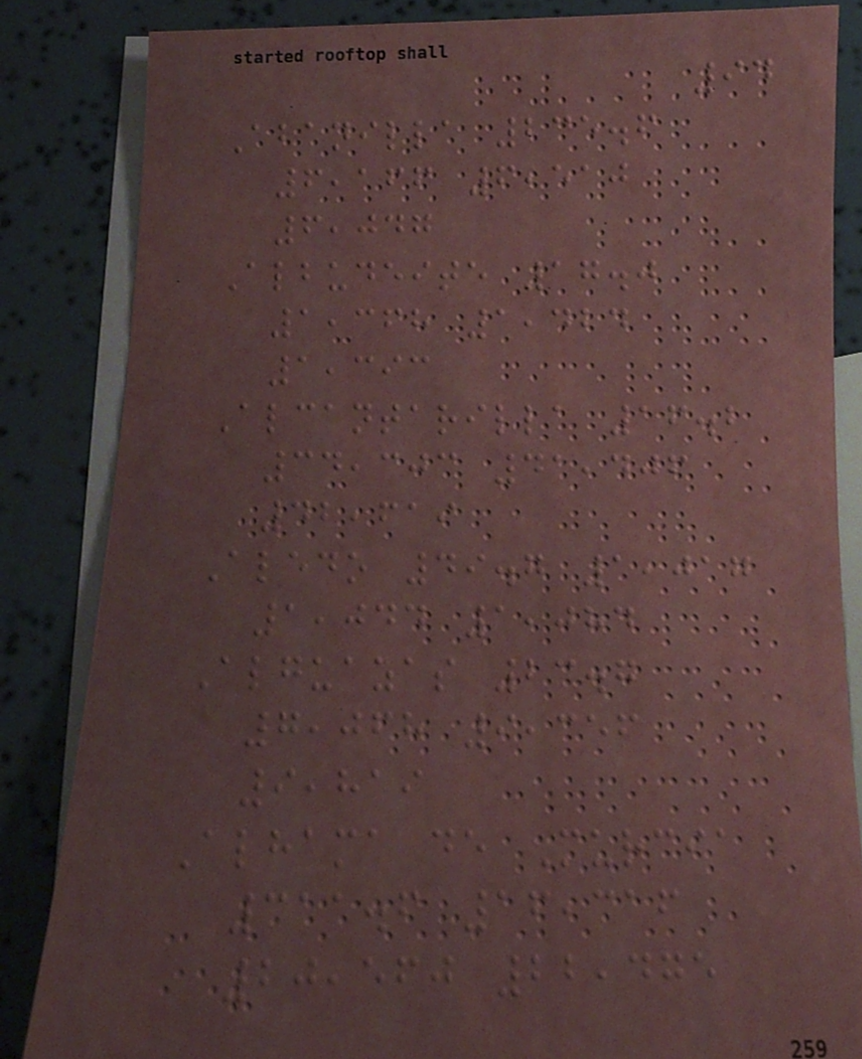94
Abanilla 235.6
6,166 6,510
6,047
Albudeite 17.0
1,368 1,424
1,393
Alcantarilla 16.2
34,303 41,406
42,619
Aledo 49.7 1,017
1,044 1,084
Alguazas 23.7
7,068 9,356
9,819
Alhama de Murcia
311.6 16,316
20,560 22,475
